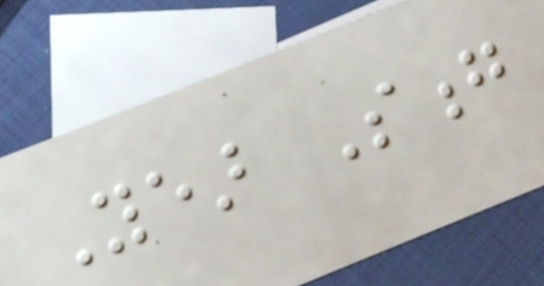Year Song
